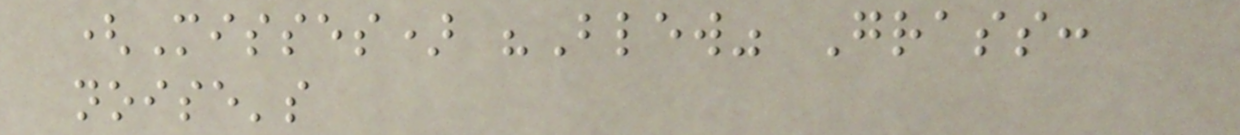(Misses) "Blew" Grass:
noise's
